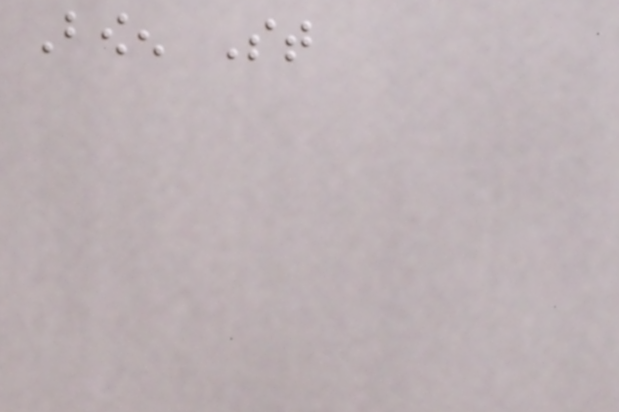Bowen St
